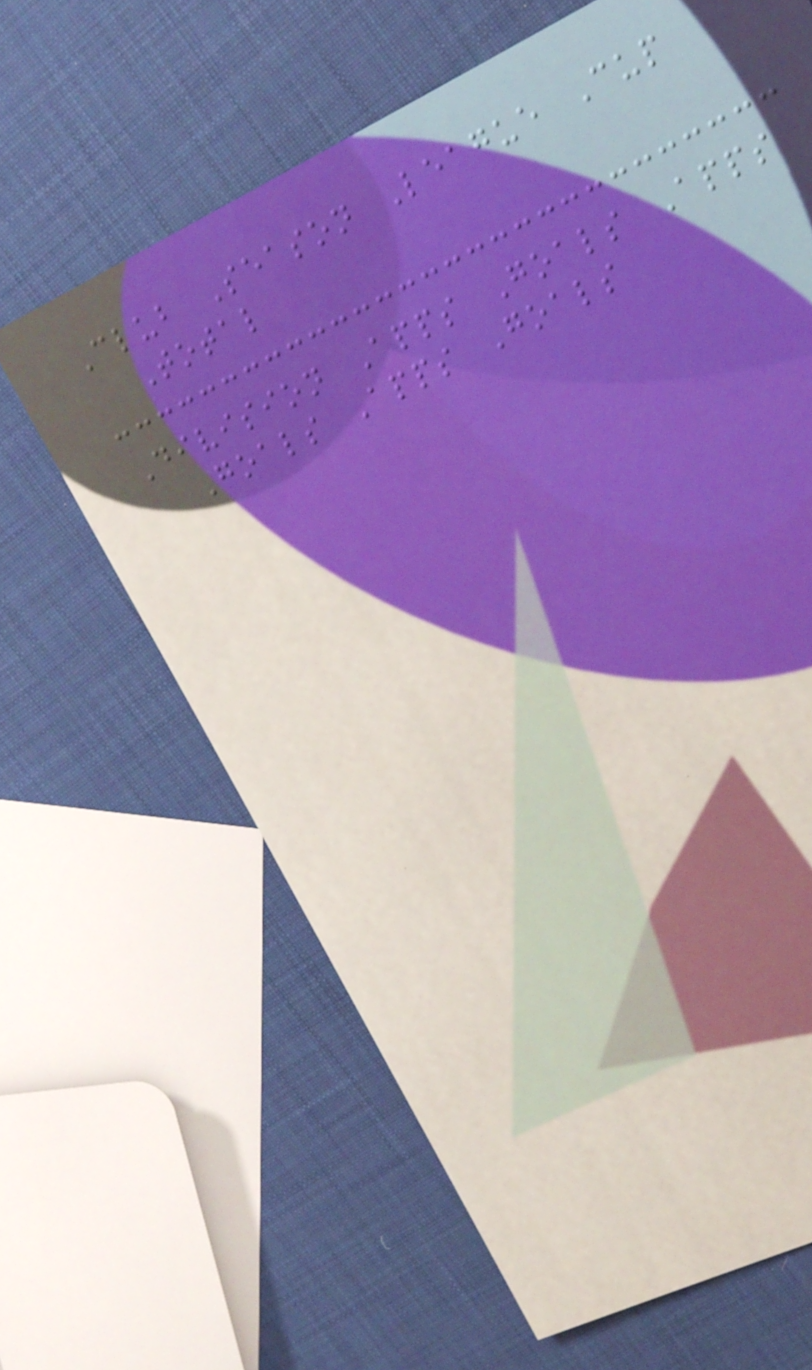Club Season League Cup
Total
Division Apps Goals Apps
Goals Apps Goals
